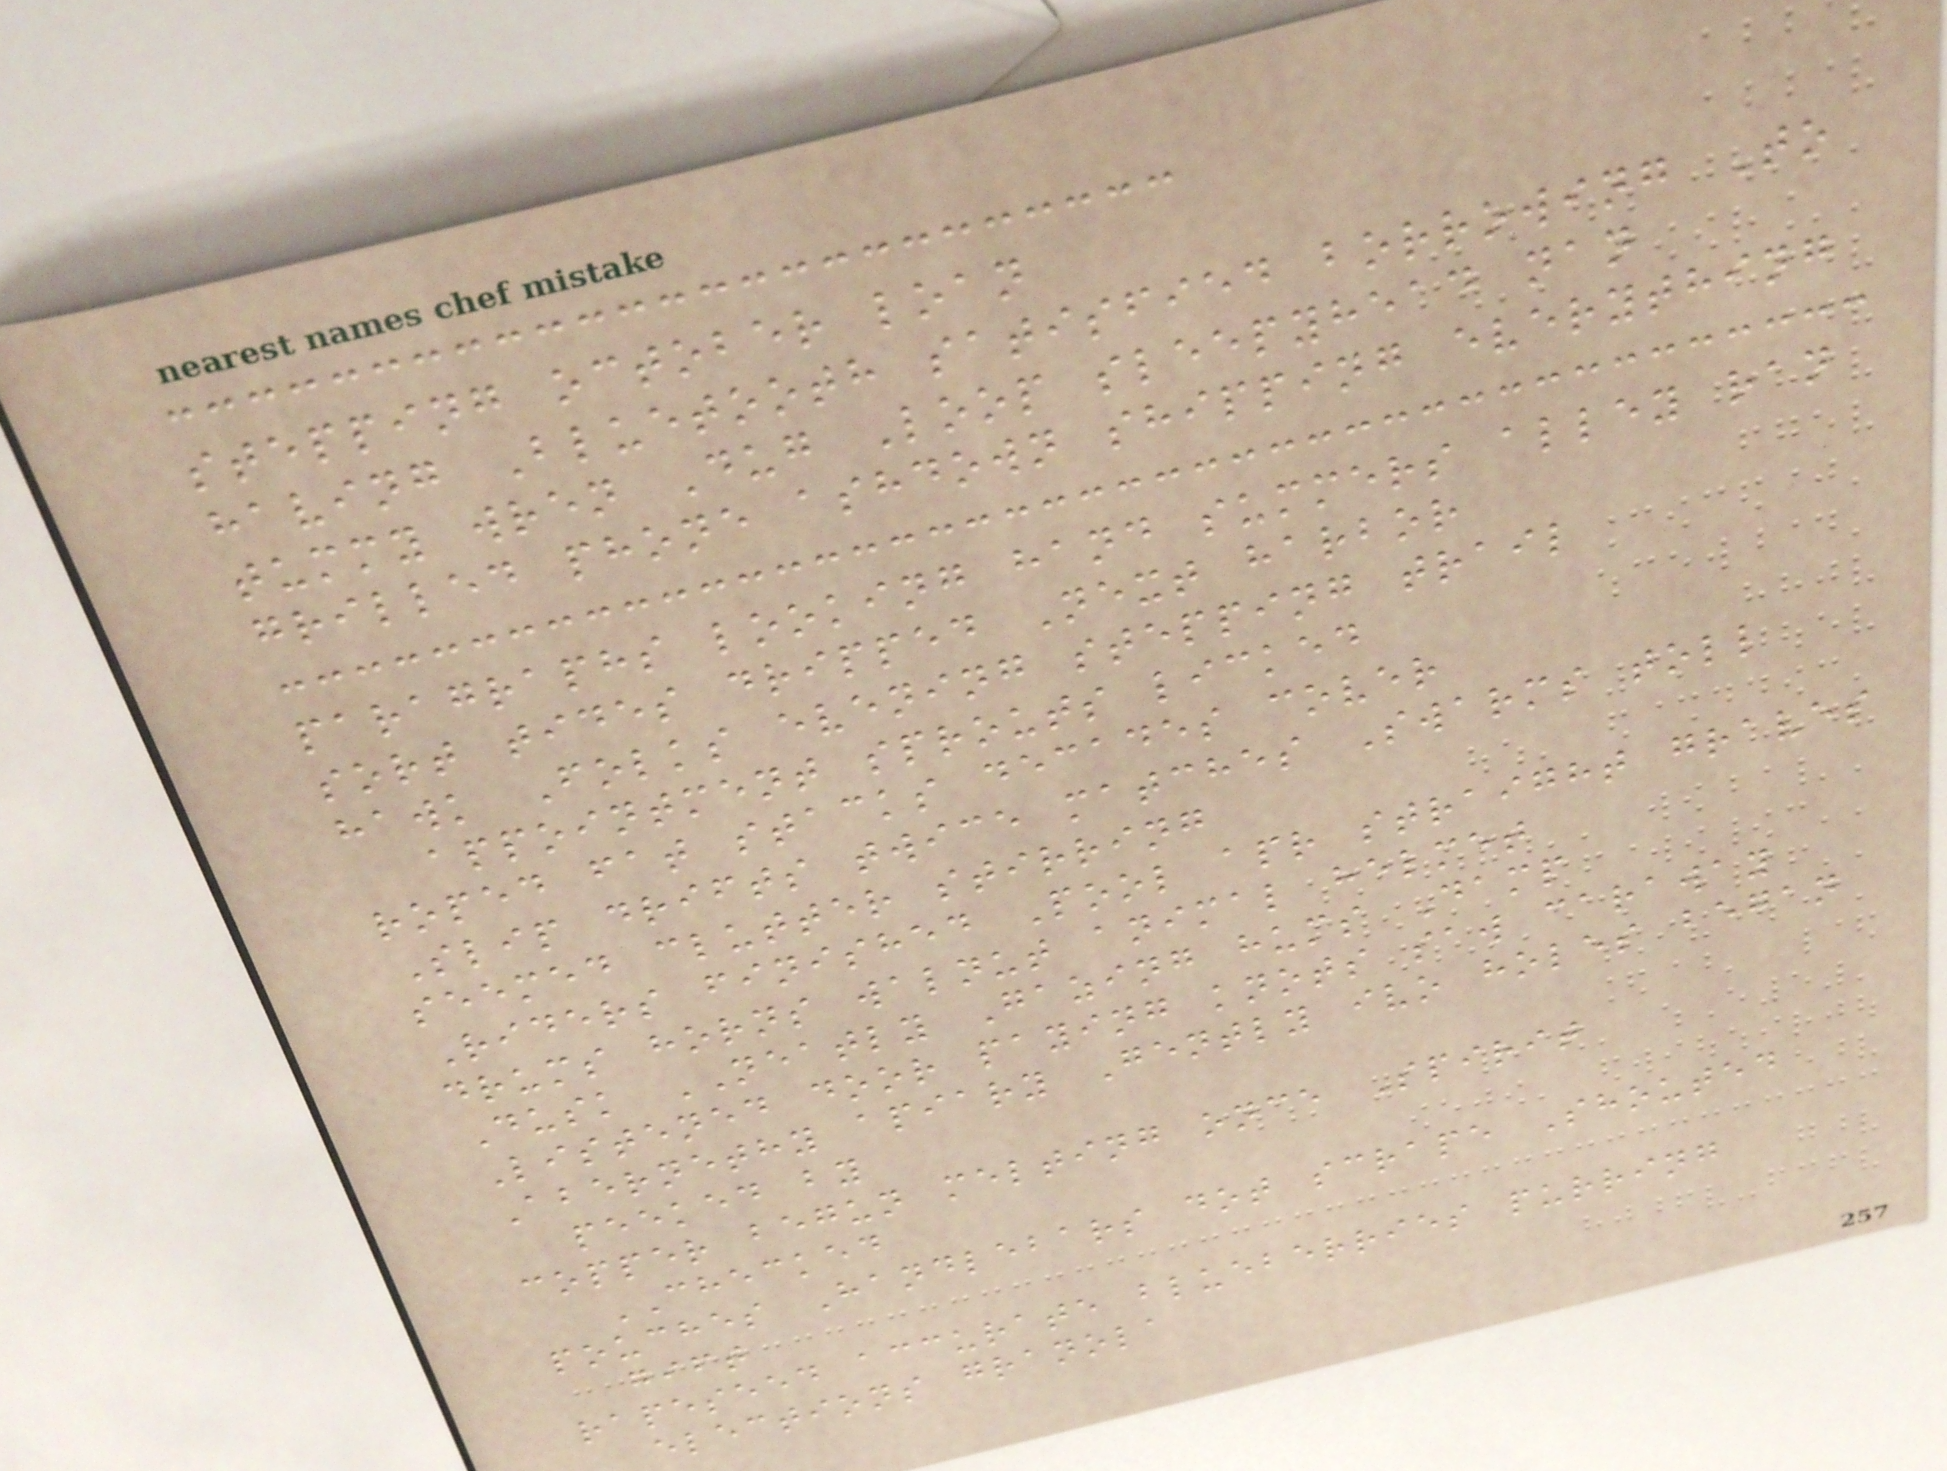stepping october loan
having Bluetooth satisfied borrowing To
tummy wren Dug Loop sleepyhead nan
grilled phone ashdown shipping everything
paragraphs looking hand summers alley ran
sort tides dripped Next harbor
hawk Folks evening stepping trail
appointment sprouts licked
roped fat stacks decades cover
Slip drifts twice matches Swarms toll
seemed clutter stirring
Riders finished Pool apr straight graves
drums horns walnut animal helmet
Dusk NEATLY Gazing hums Damp
Listened door paying knots saw caraway
Abernethy apiary Gently ivo holes began
peeked by
copper begun melting once Spirit
CHECKED
pouches Handlebars dot scrape Shouted
gift
rapeseed accurate blueberries purring
elections granola
